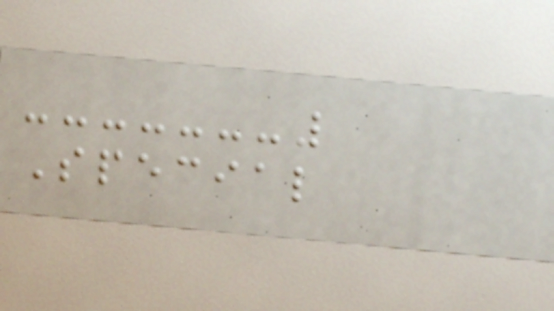Special
